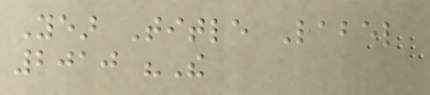Year Title Label
2010 "The
